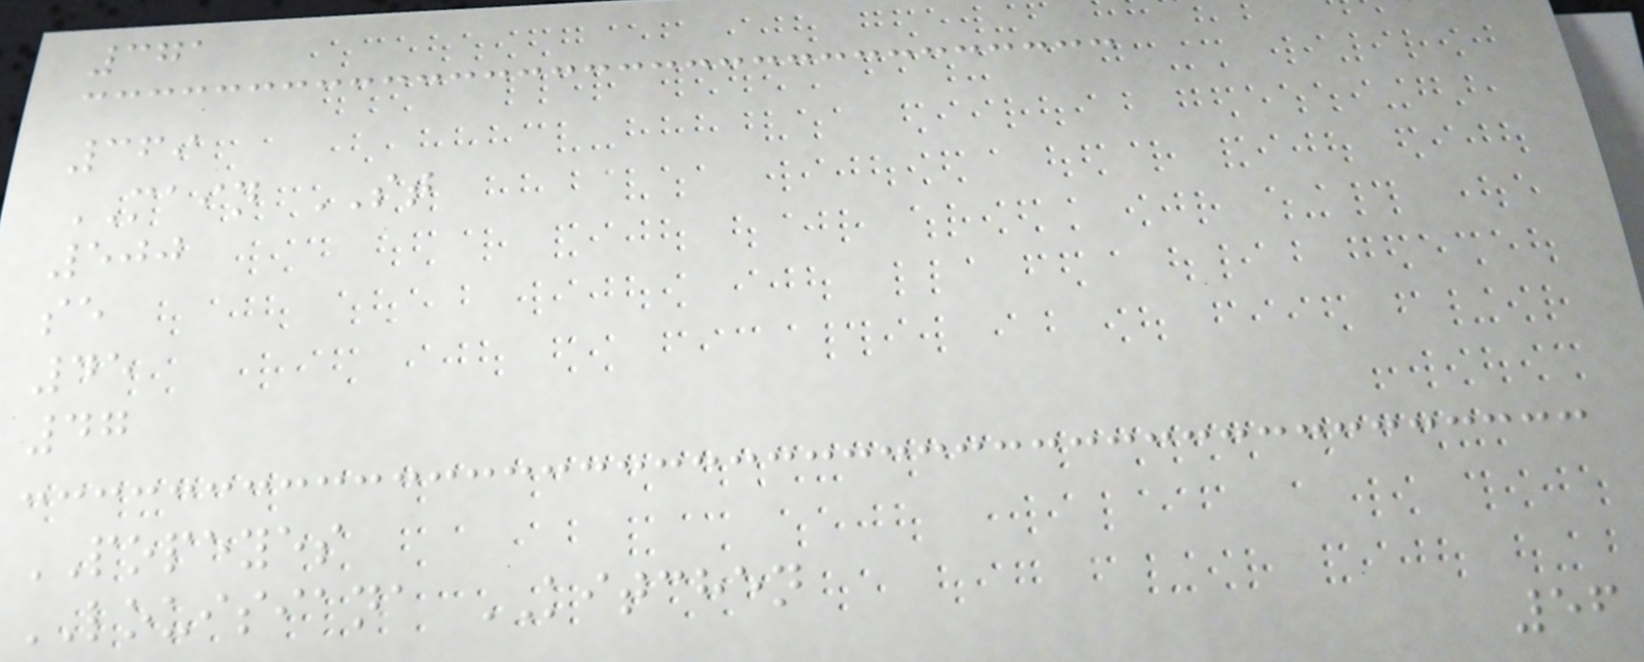371
369
MAIN ST
500
se
45
47
POPEYES
LOUISIANA KITCHEN
56
